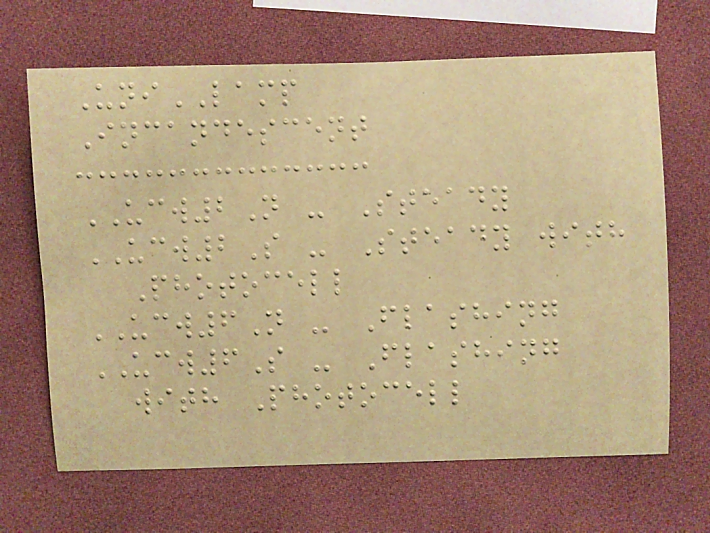UniLAMP
Incandescent
UCW2N - Steady
UCW2S - Steady with
Photocell
UCW6N - Flashing
UCW6S - Flashing
with Photocell
